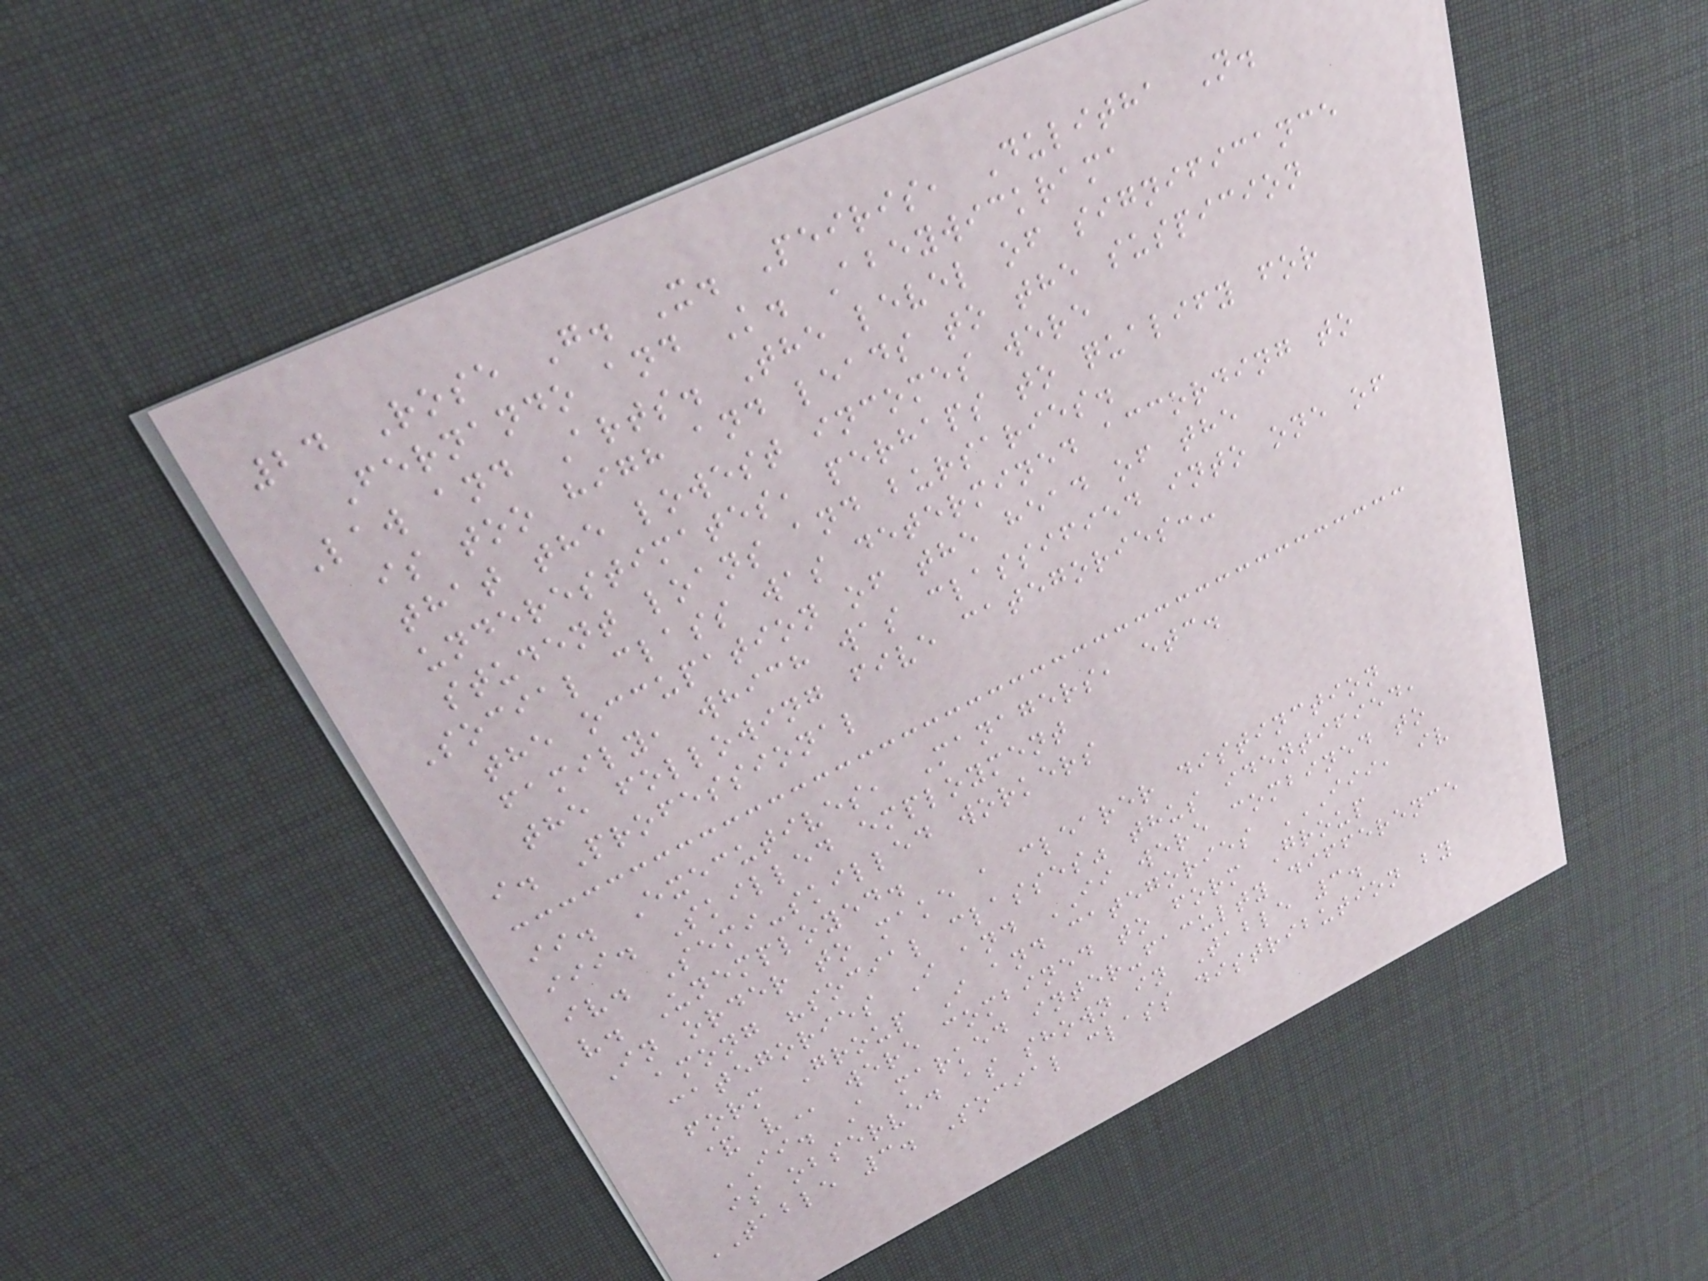24 Rose G. X. Peiris, Dulitha N.
Fernando and K. Abeywickrama
Law and Arts. The level of significance
is too high and leads to the suspicion
that the lowest incomes were
underestimates, perhaps to qualify for
student loans and bursaries.
Social class was determined according to
the occupation of the head of the
family, which was classified into one of
the following five categories:-
i. Professional
ii. Executives, Managers, etc.
iii. Skilled employment
iv. Semi-skilled workers
v. Unemployed.
In order to make a clearer distinction
among "social classes" thus identified,
categories I and II were combined to
form Group I and categories III, IV
& V were combined to form Group
II. A marked inter-faculty difference
is observed as shown in Table 3.
TABLE 3. Social class distribution by
